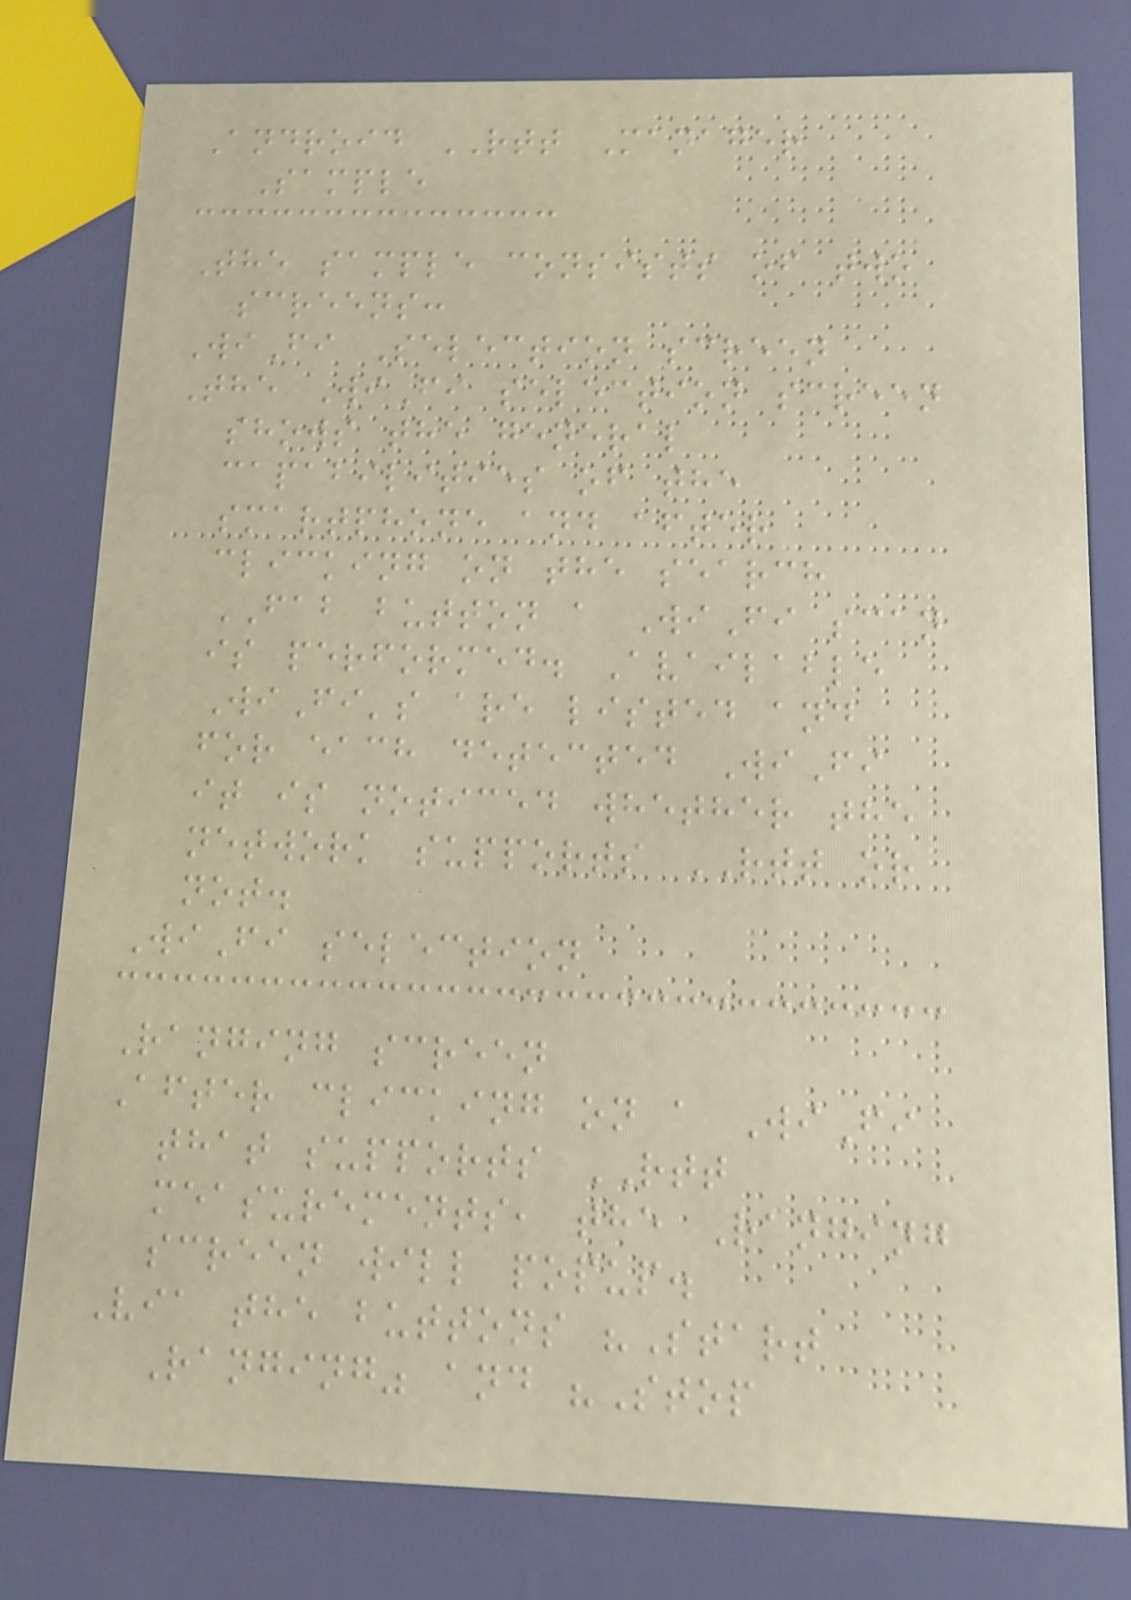Android RTT Manager
Sample
The sample consists of two
screens:
WiFi Selection screen
The WiFi selection screen
shows the general
capabilities of the
smartphone and after
clicking on the search
FAB button a WiFi scan
is performed. Available
WiFi's are listed and
for each detected WiFi
it is noticed whether the
network supports RTT or
not.
WiFi selection
Ranging screen
After clicking on a WiFi
that supports RTT
measurements, the Ranging
screen will popup.
Via the buttons "Start
Ranging" and "Stop
